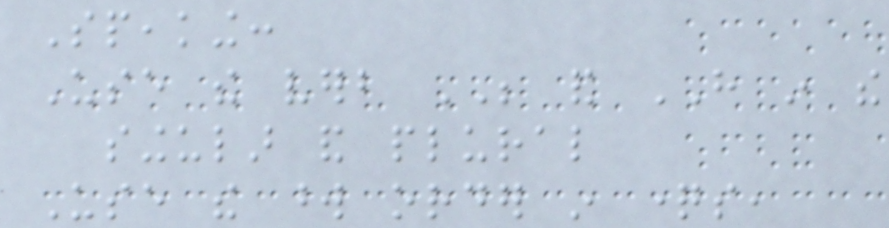Speaking:
Use the verb BE and HAVE in the
singular and plural
Use the word order in questions,
